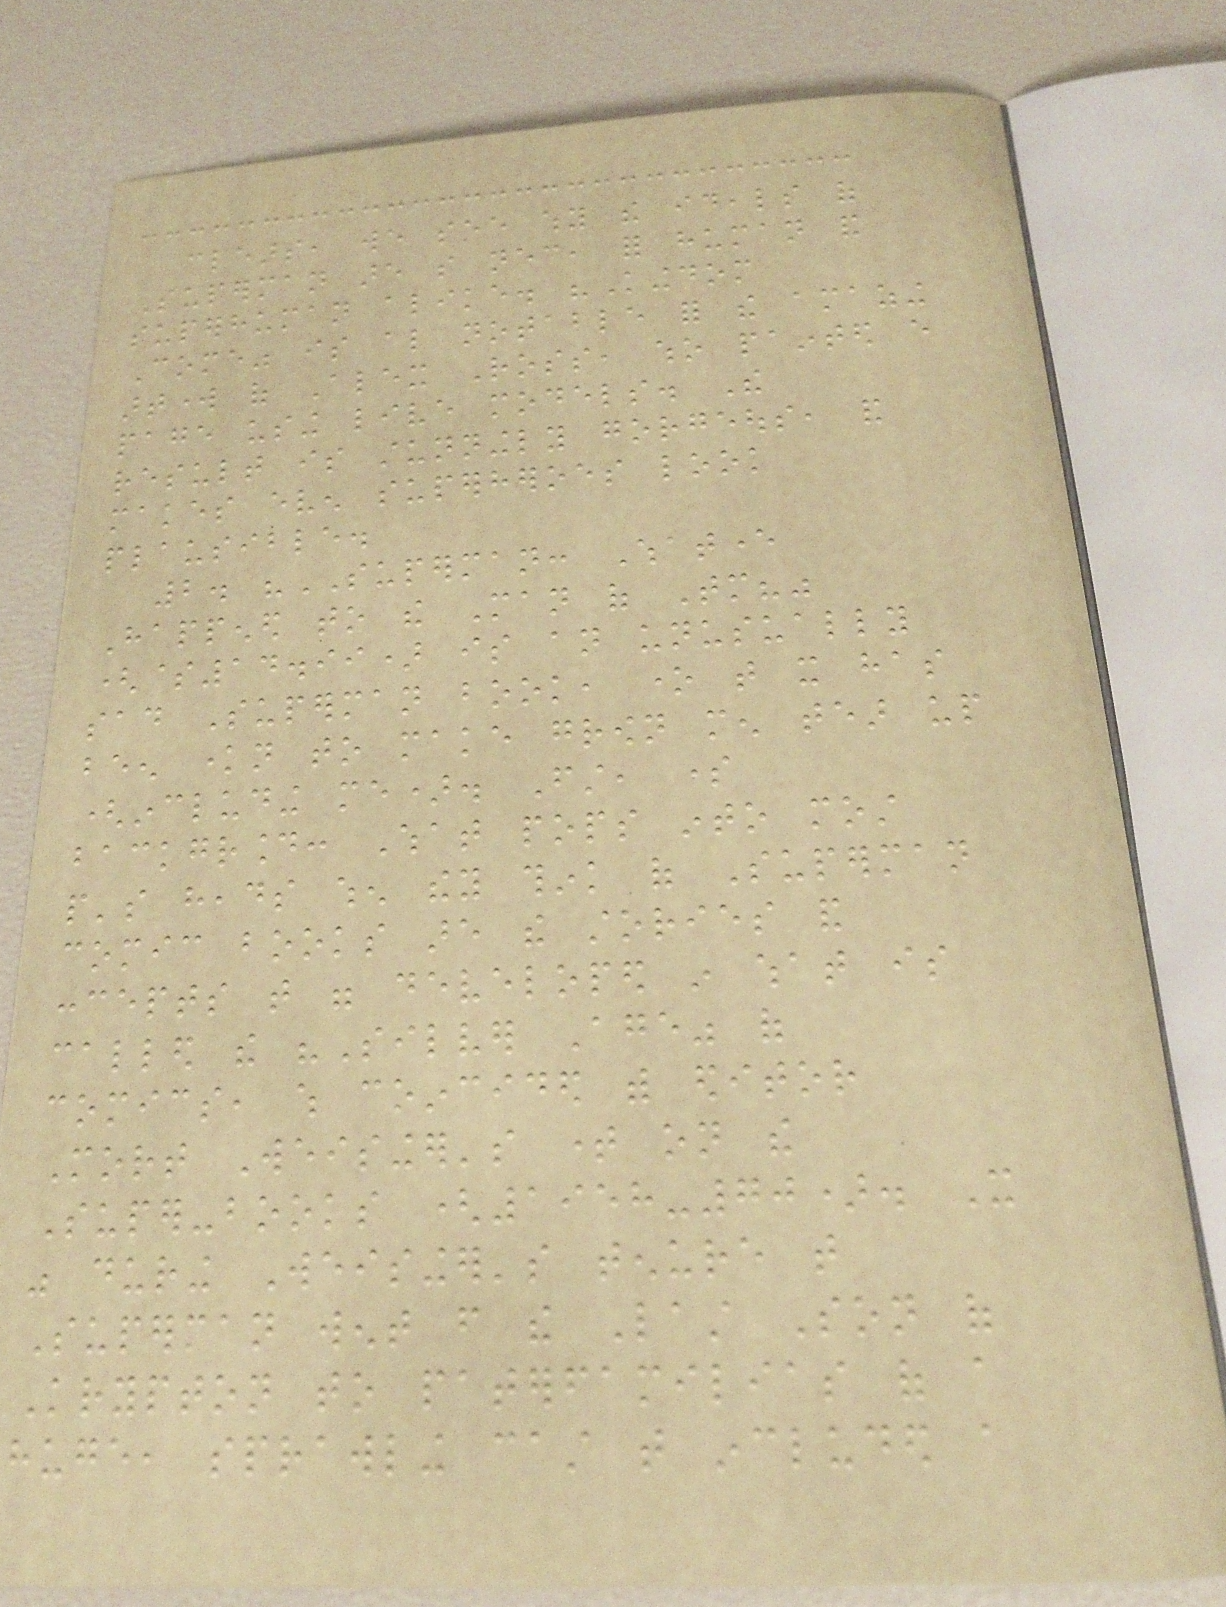clears, we see why the ideals of
Superman are so necessary, for human and
superhuman alike. "Kingdom
Come" is also notable for the amazing
artwork of Alex Ross, who painted every
page using live models. The
result is stunningly gorgeous, and
makes even superheroes look
plausible.
2. "SUPERMAN: Whatever
Happened to the Man of Tomorrow?"
($14.99) is an unusually
sad Superman book, one that it has
been known to make grown men tear up
(including me). First, some
background: What pops into most
people's heads when they think of Superman
comic books are the stories and
concepts that were developed in what is
called the "Silver Age" of
comics, which coincided with editor
Mort Weisinger's time on the
Super-books (1958-70). It
was during Weisinger's tenure that
Superman went from the Last Son of
Krypton to paterfamilias of a
huge, sprawling cast that included a
